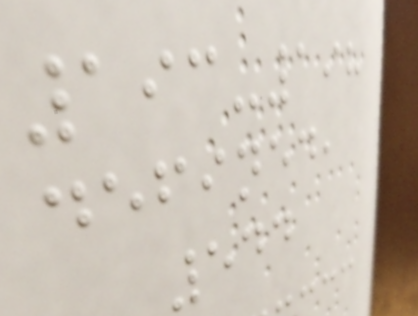193-198
defined,
544
